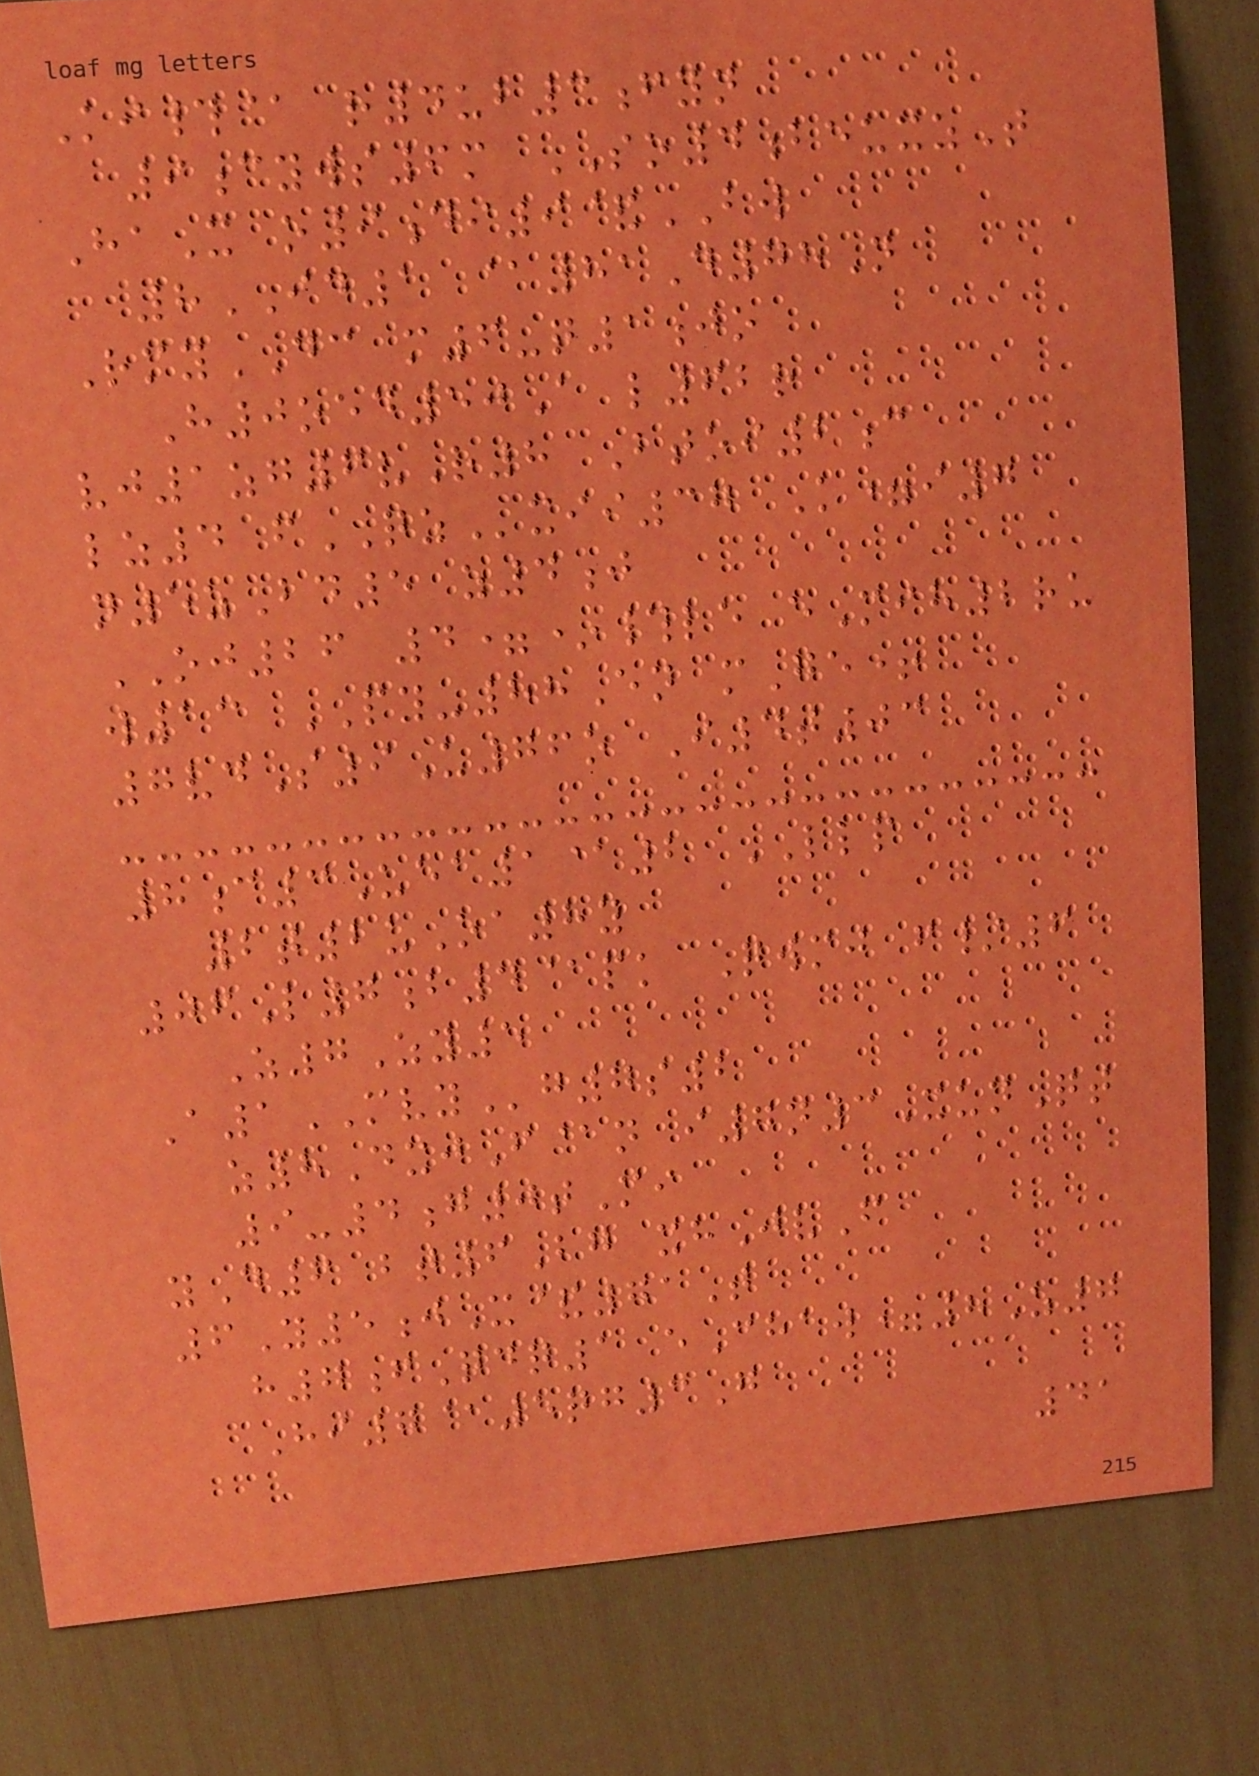Ki#@ r4ub3fyn
9cyws6m SO4beuxzT
HaX o9di9&BW
8ID1 @81D78N
RmyDC m6-q1jo
H0oed50A l62r
vj1zg6vR8 Btoi2c
lz4 fQZxii37 K=i7
n5zBd5 z4j
OJ26 4=*#le eMih2ru
w13 PY-88En mGe+
7vdS9U76o I4t03
8c3Uea1@2 LLP
2t2uOa8y
06L7b4@pk Qwmj f/6
Z7Zy5
A1MVYg7s2
z8DxjF@n i7n3XunQt
9-4g0tMi
yD6 bt6Bg xhJvF
6Y5jX&71T
h7fQdq1 eChaw=8Z7
Hi7@5qg3G
41
